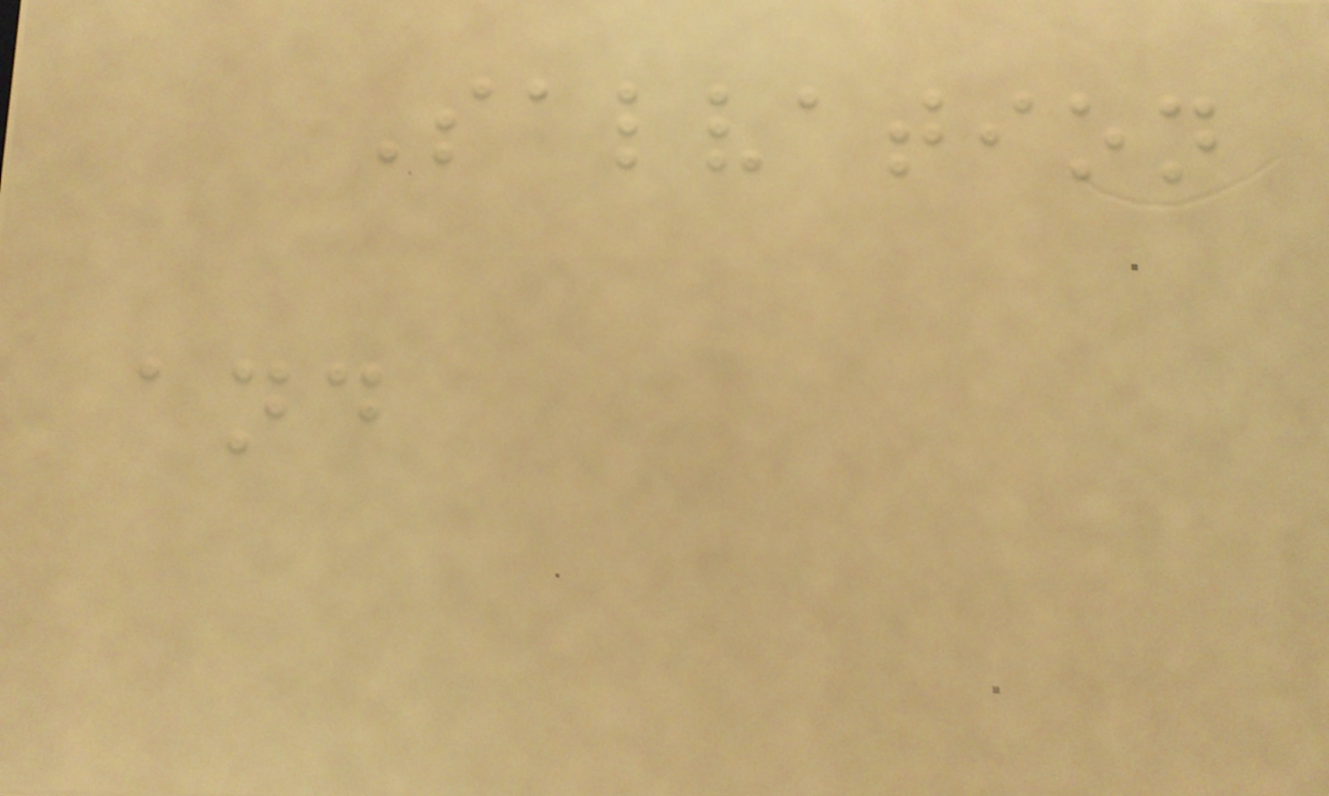Salvation
and
